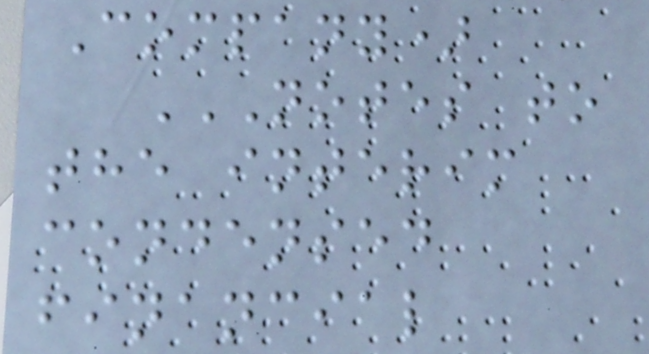Company)
NOTES TO
THE INTERIM
CONDENSED
FINANCIAL
